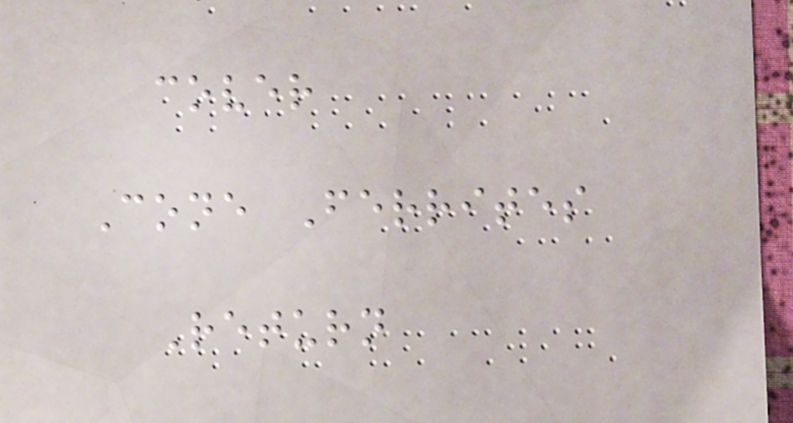cover
Cone Ferrites
Return
